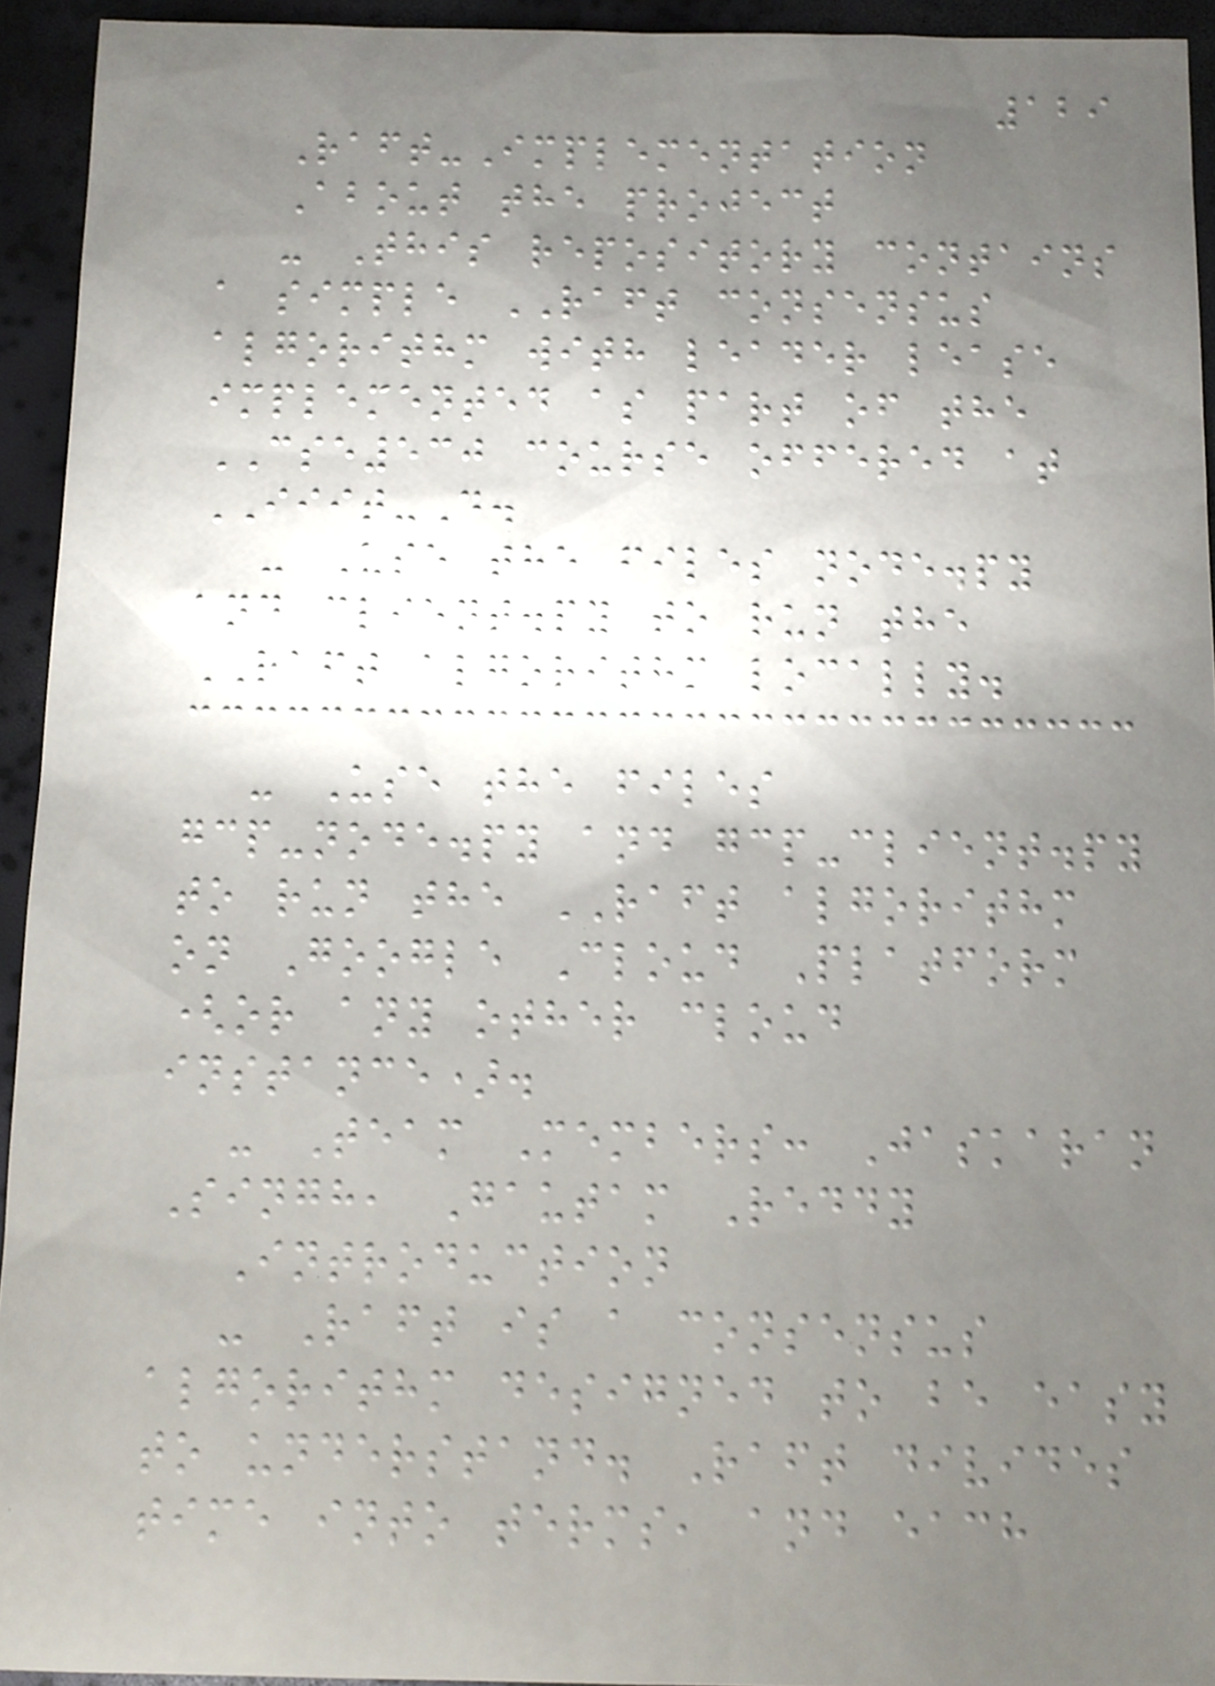129
Raft-Implementation
About the project
- This repository contains
a simple RAFT consensus
algorithm with leader lease
implemented as part of the
CSE530 course offered at
IIIT-D.
- Use the files node.py
and client.py to run the
RAFT algorithm locally.
- Use the files
gcp-node.py and gcp-client.py
to run the RAFT algorithm
on Google Cloud Platform
(or any other cloud
instance).
- Team Members: Jaskaran
Singh, Gautam Reddy
Introduction
- Raft is a consensus
algorithm designed to be easy
to understand. Raft divides
time into terms, and each
